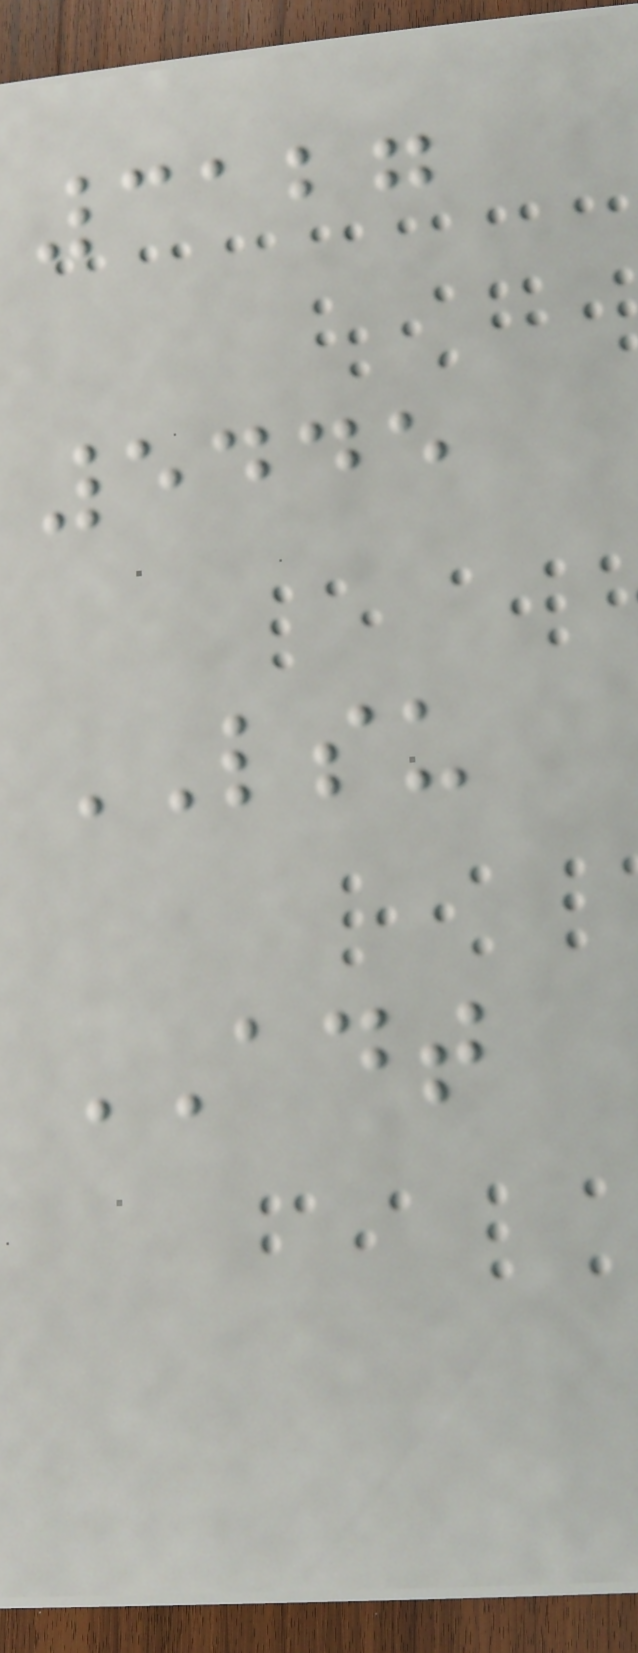3127
5445
LSU
ADT
